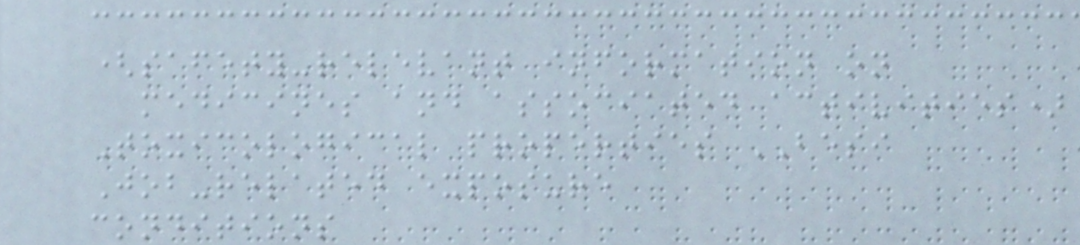(safety-relevant information on
medicines and associated activities)
Toxicological properties BESI
Job-related exposure
conditions
